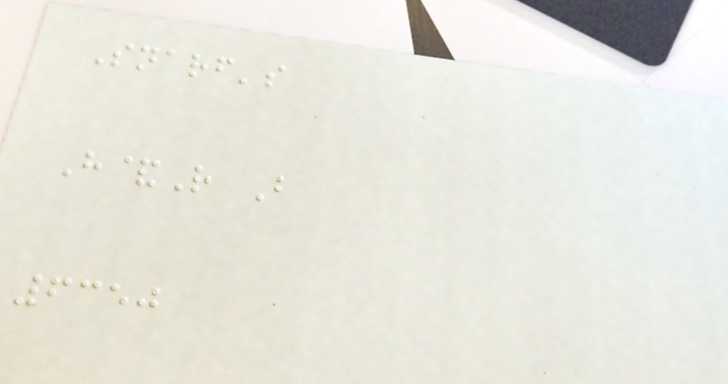Snarf's
H&R B
6350
